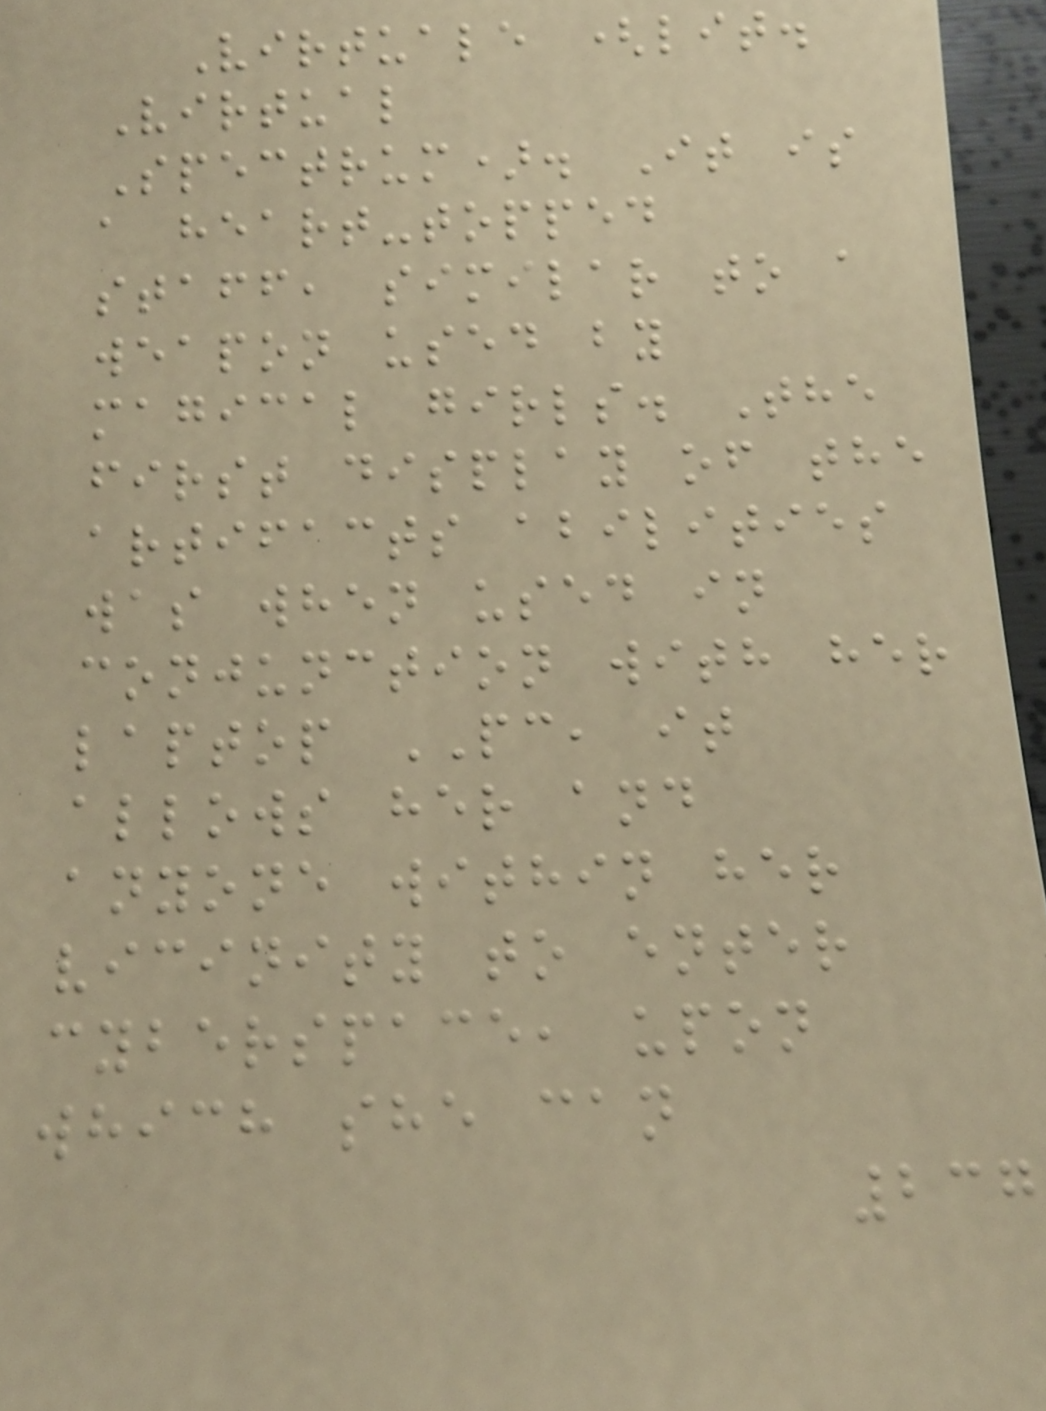Virtuale (lit.
Virtual
Spectrum). It is
a heart-topped
staff, similar to a
weapon used by
magical girls. The
first display of the
artifacts abilities
was when used in
conjunction with her
laptop PC, it
allows her and
anyone within her
vicinity to enter
cyberspace, upon
which she can
237
